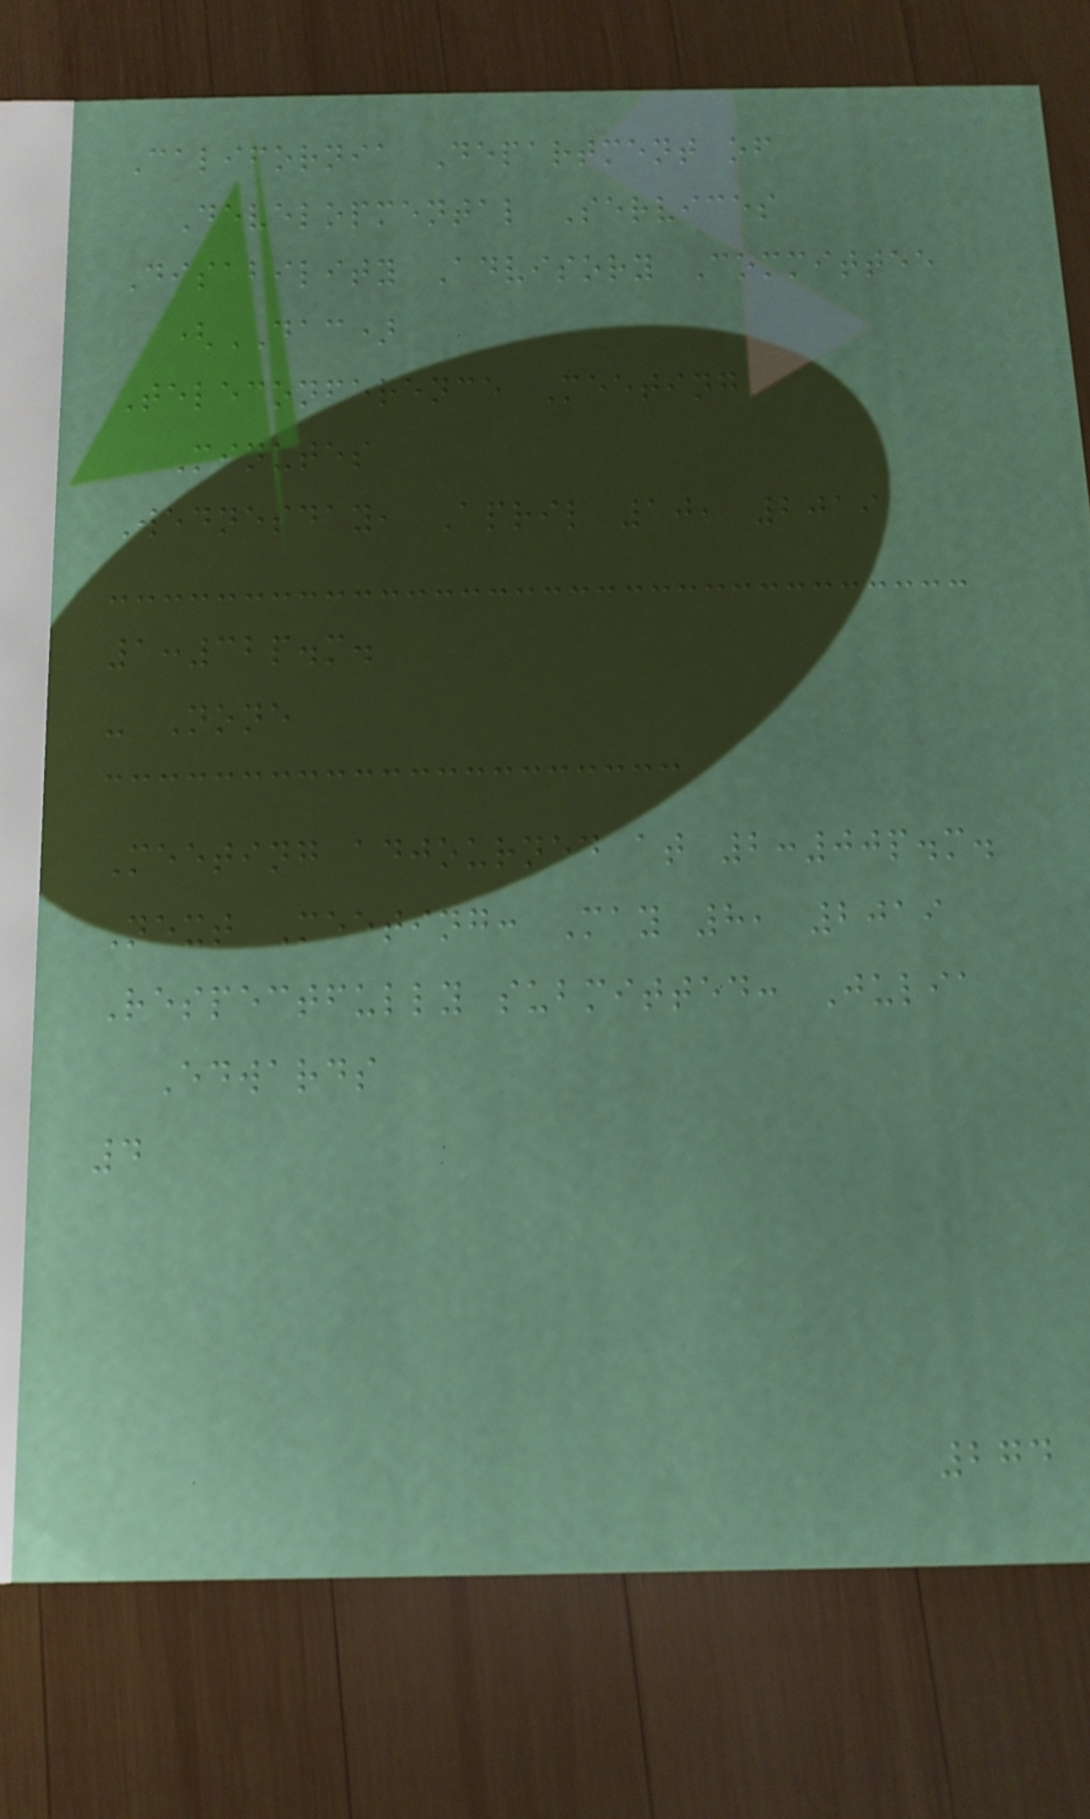California Department of
Developmental Services
Disability Advisory Committee
(DAC)
Teleconference Meeting
Minutes
Wednesday, April 10, 2019
1:32p.m.
- None
Meeting adjourned at 2:00p.m.
Next Meeting: May 8, 2019
Respectfully submitted: Julia
Edwards
4
274
